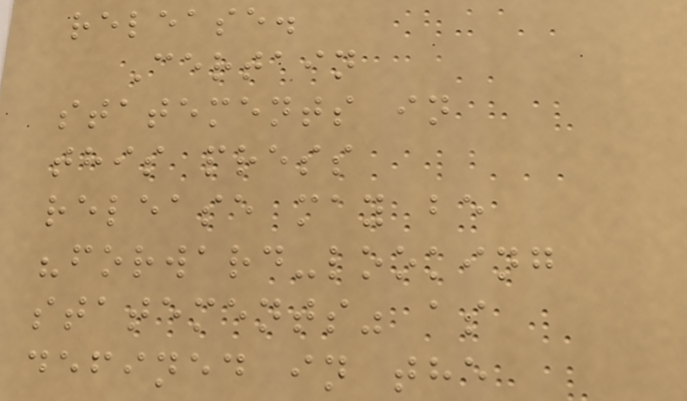release.
Certain
statements in
this press
release may be
"forward-looking
statements" as
defined in the
